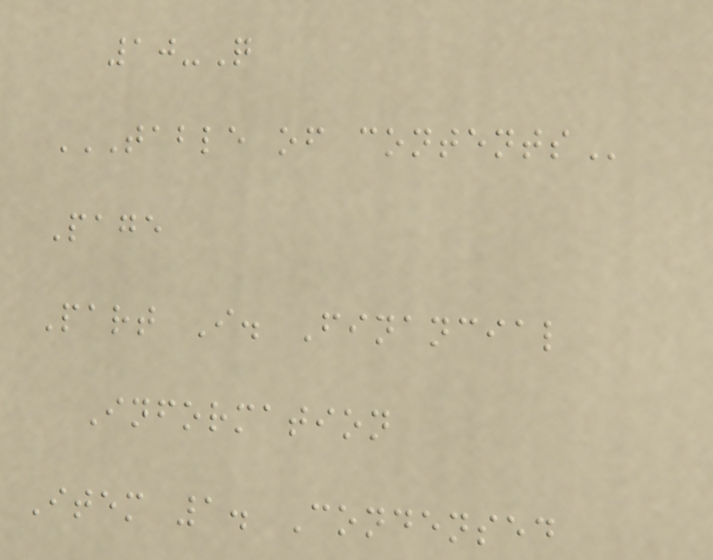10-Q
TABLE OF CONTENTS
Page
Part I. Financial
Information
Item 1. Condensed
